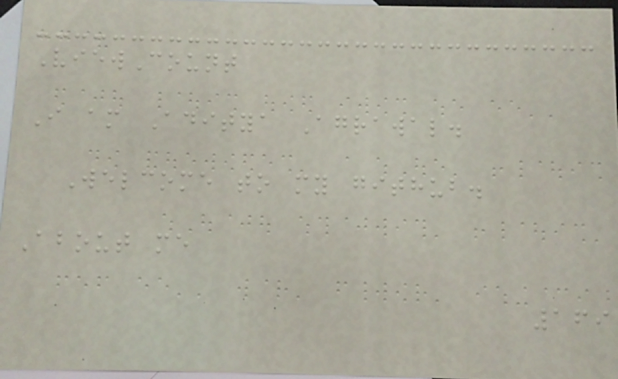ViewCount
I am Aditya Agrawal.
Welcome to my github.
About me
169
